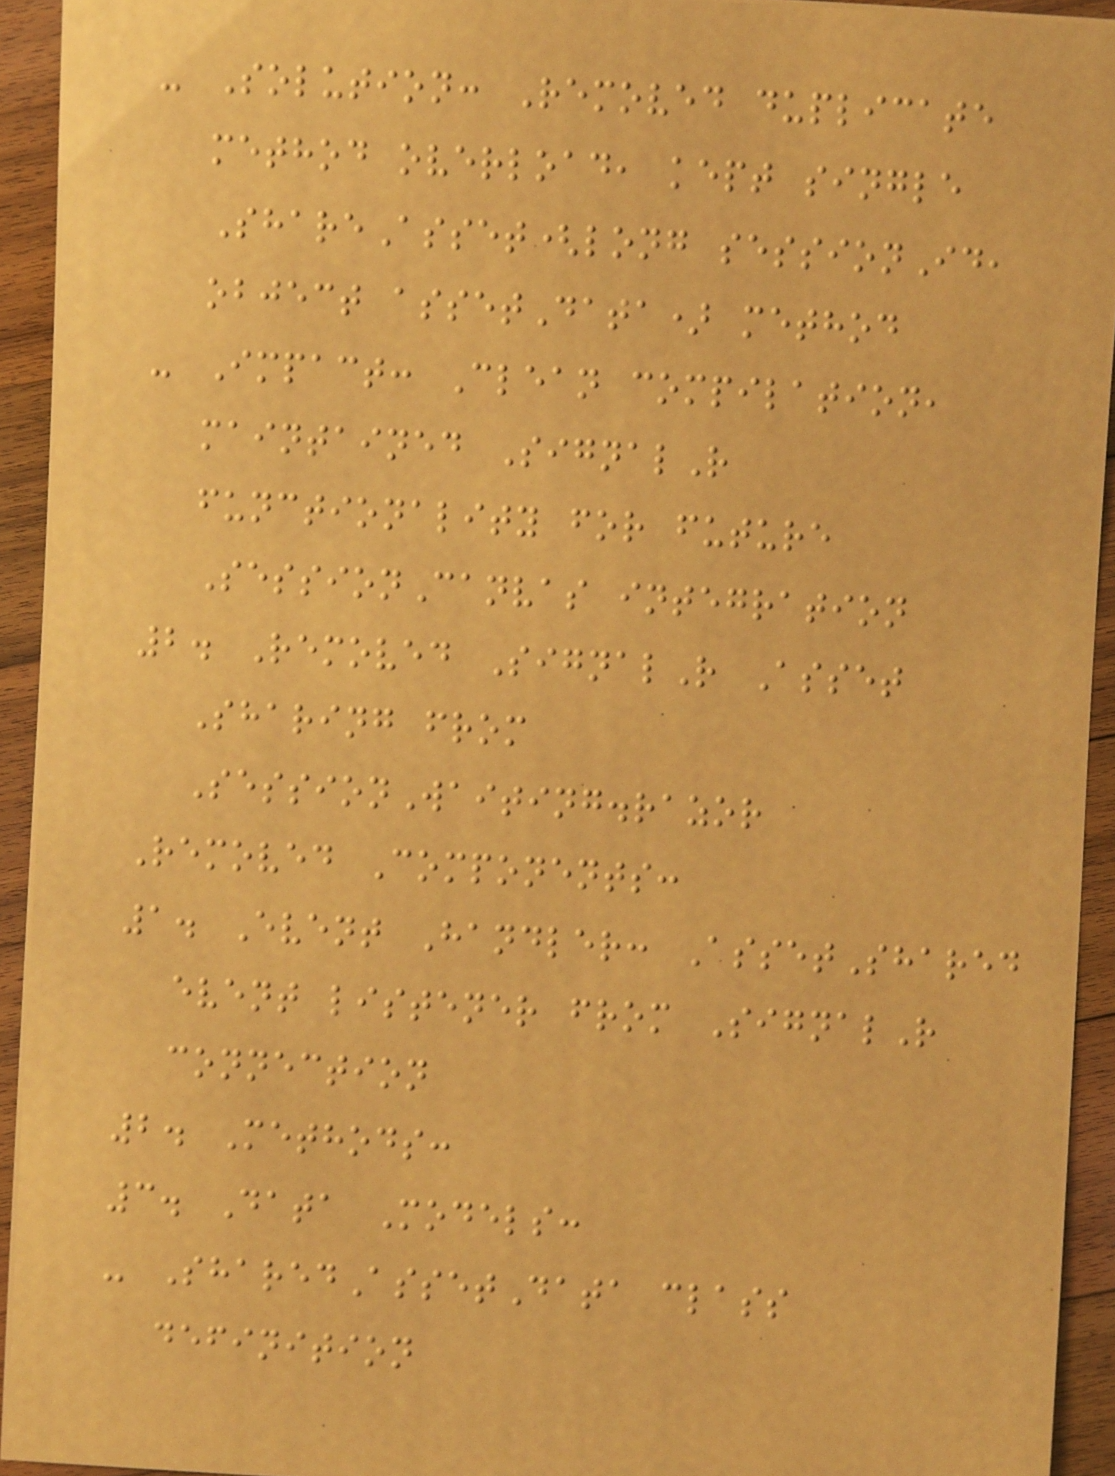- Solution: Removed duplicate
method overload, kept single
ShareAsset(long sessionId,
object assetData) method
- Impact: Clean compilation,
maintained SignalR
functionality for future
SessionCanvas integration
2. Removed SignalR Asset
Sharing from
SessionWaiting.razor
Removed Components:
1. Event Handler: AssetShared
event listener from SignalR
connection
2. Methods:
3. Data Models:
- SharedAssetData class
definition
